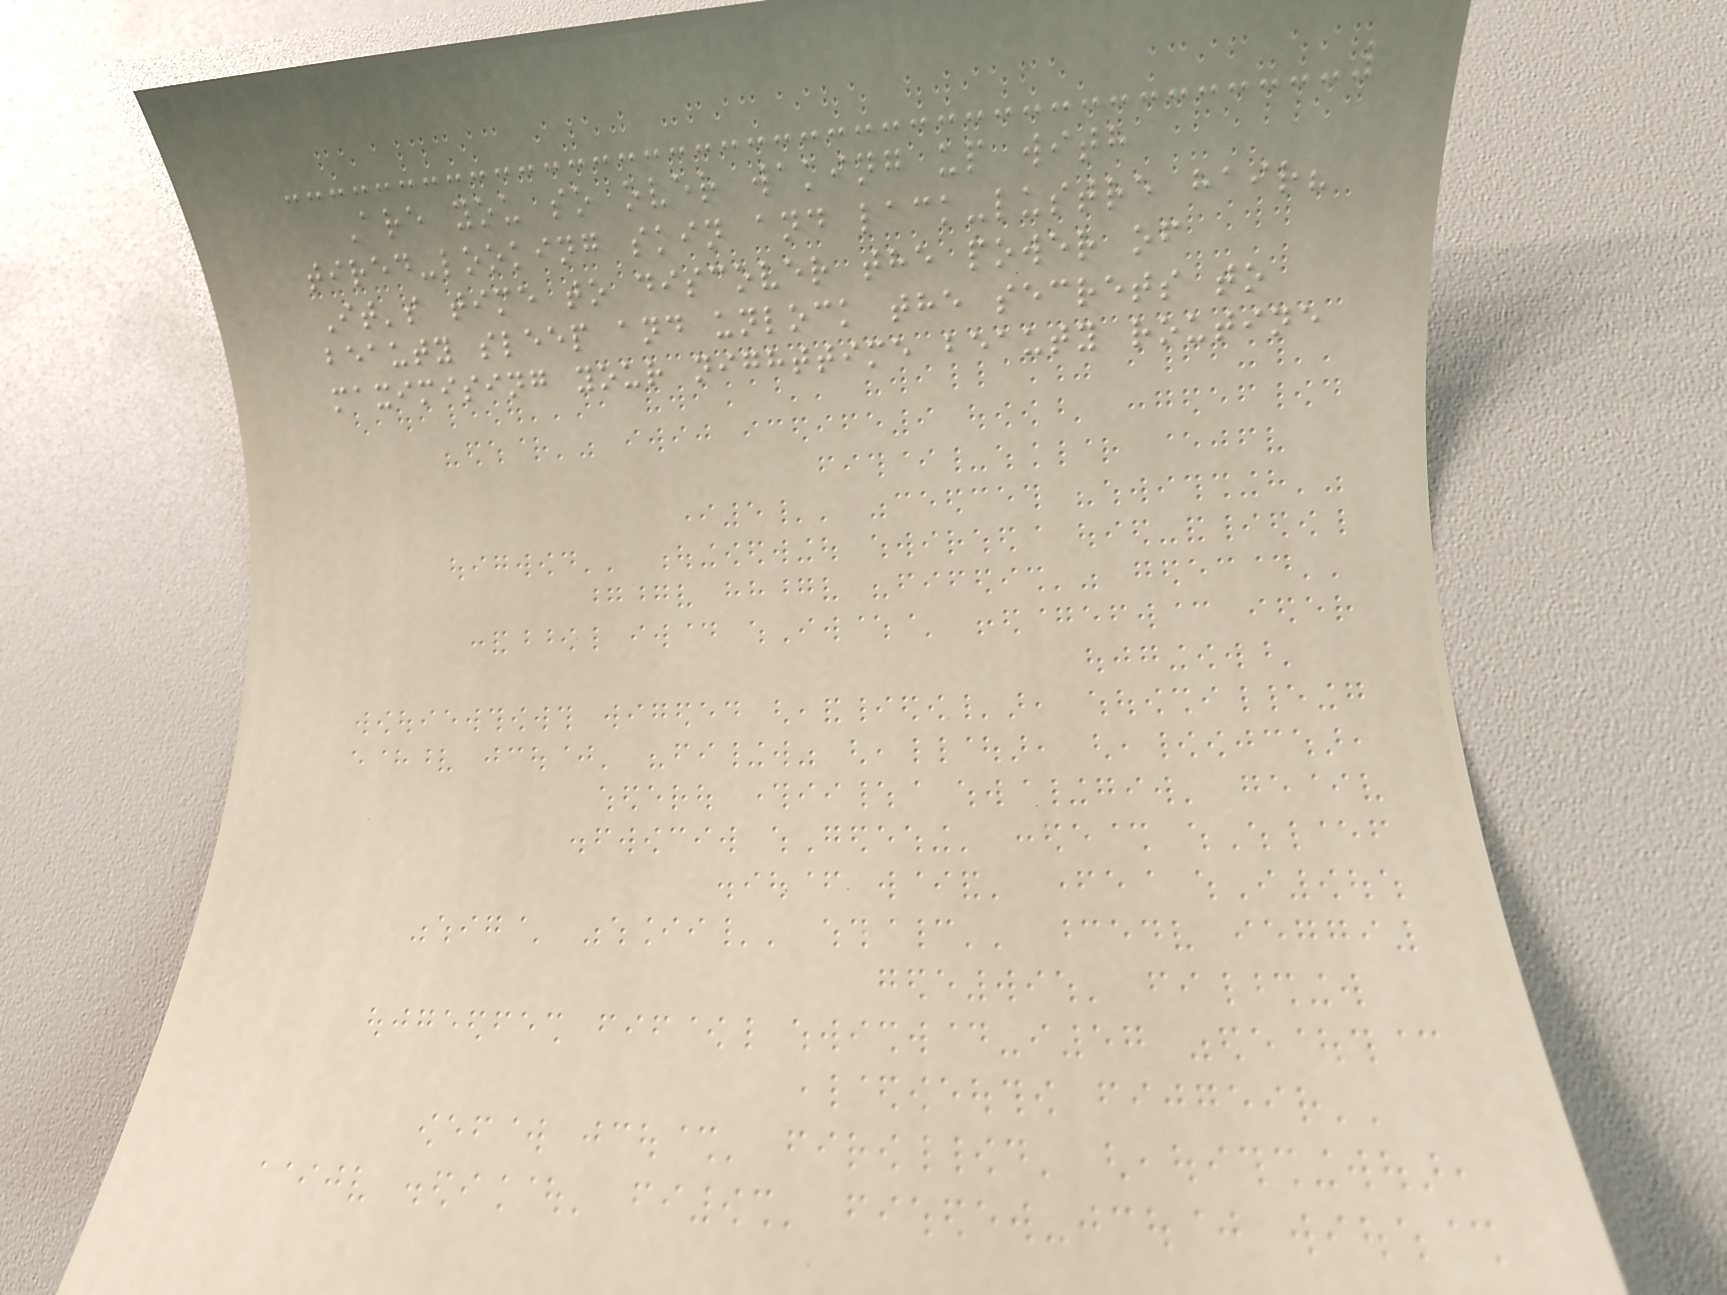Are you so over waking up with
tired-looking skin and lack-lustre hair?
It's time to discover the power of
beauty sleep and unlock the secrets to
maximising your nighttime beauty routine
